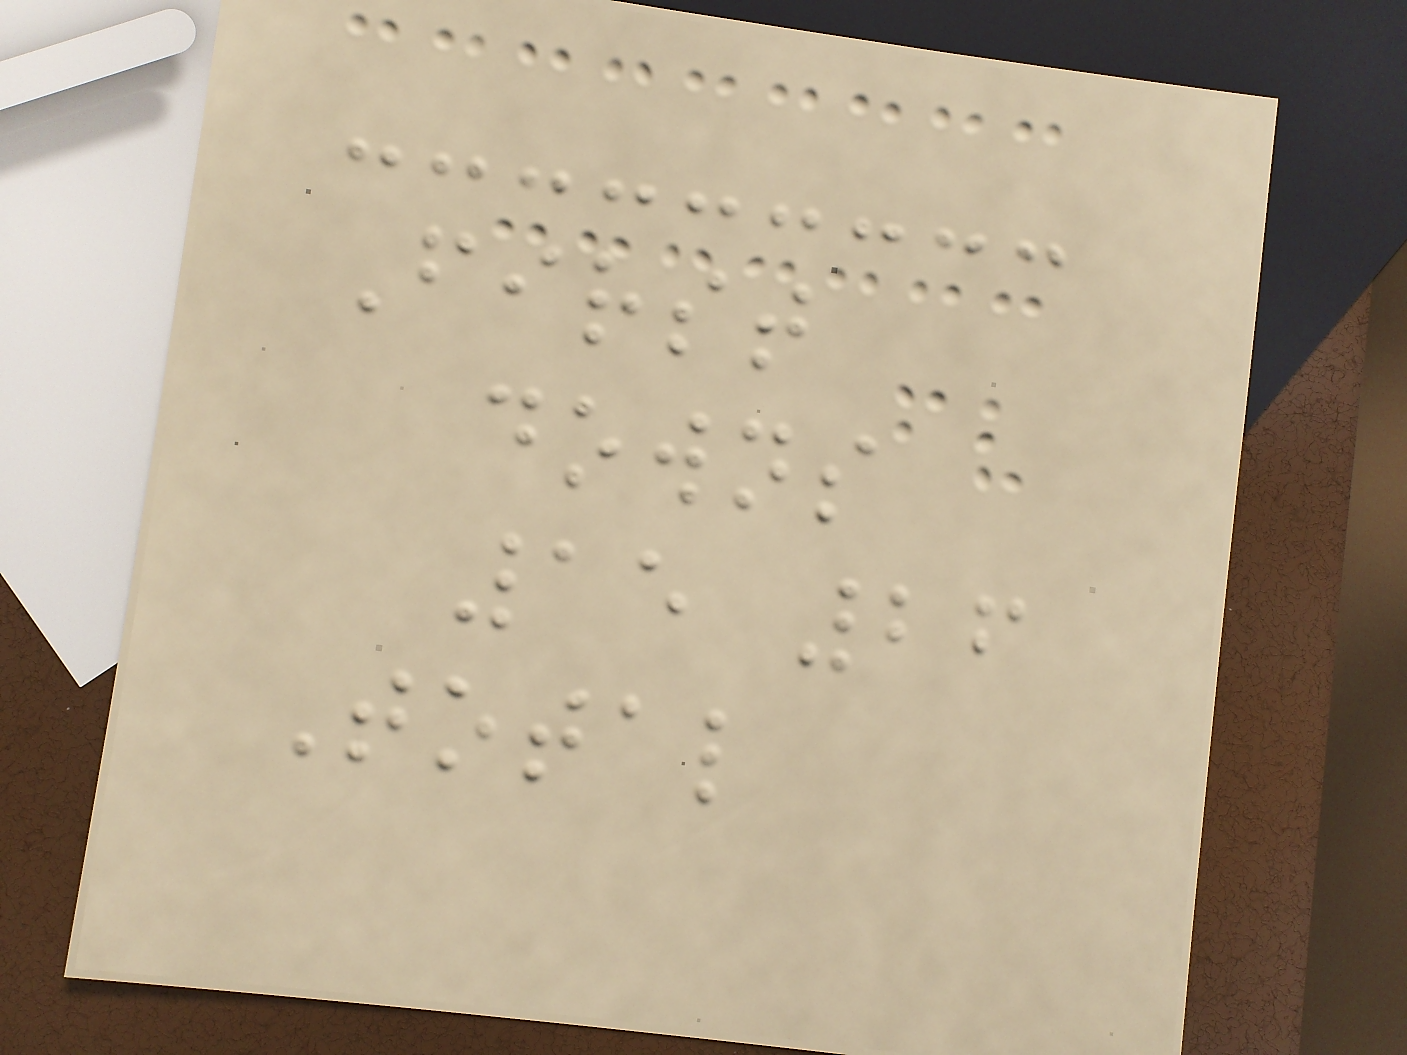First
downs
15 26
Total
